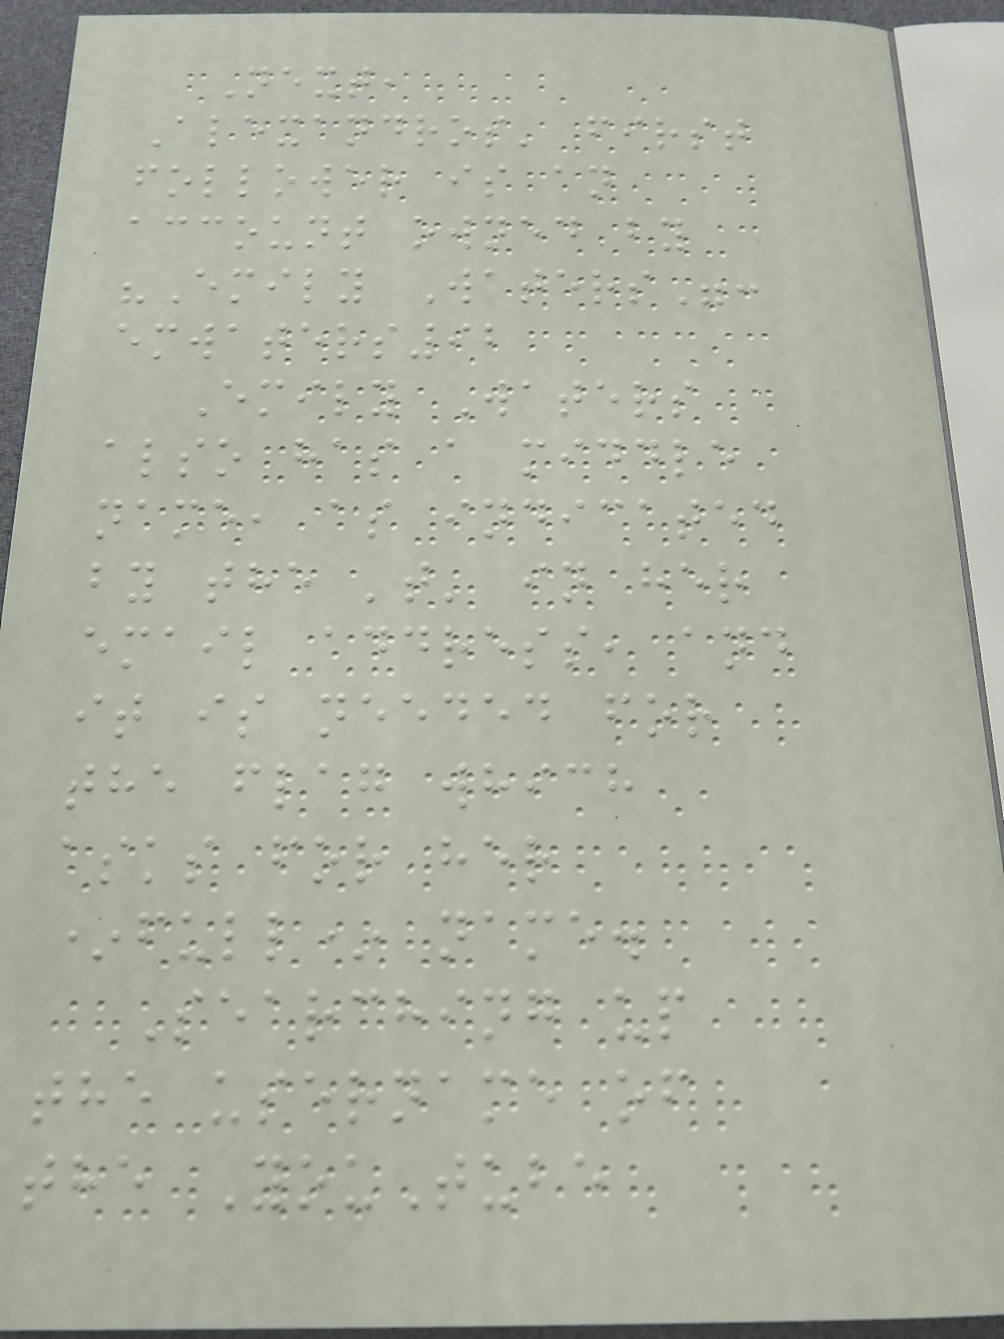Next,
Alexandros' first
follower is an
account owned by
"Emily Waters":
emwaters92
Emily Waters
also has a middle
name, as indicated
by the 't' in her
email address, and
it is needed for
the flag which
asks for her
*full* name.
Searching up
the username of
the YouTube
